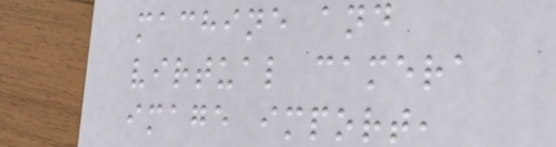machine and
virtual camera
image import,
